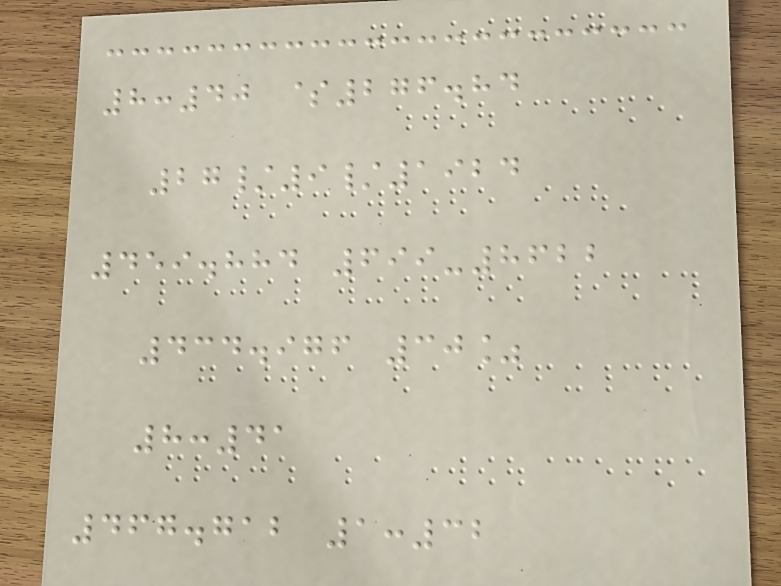8:40 $276.84
27/9/1924
459.884 699-8622
434.976 30%
8:41
467.712 1:32
